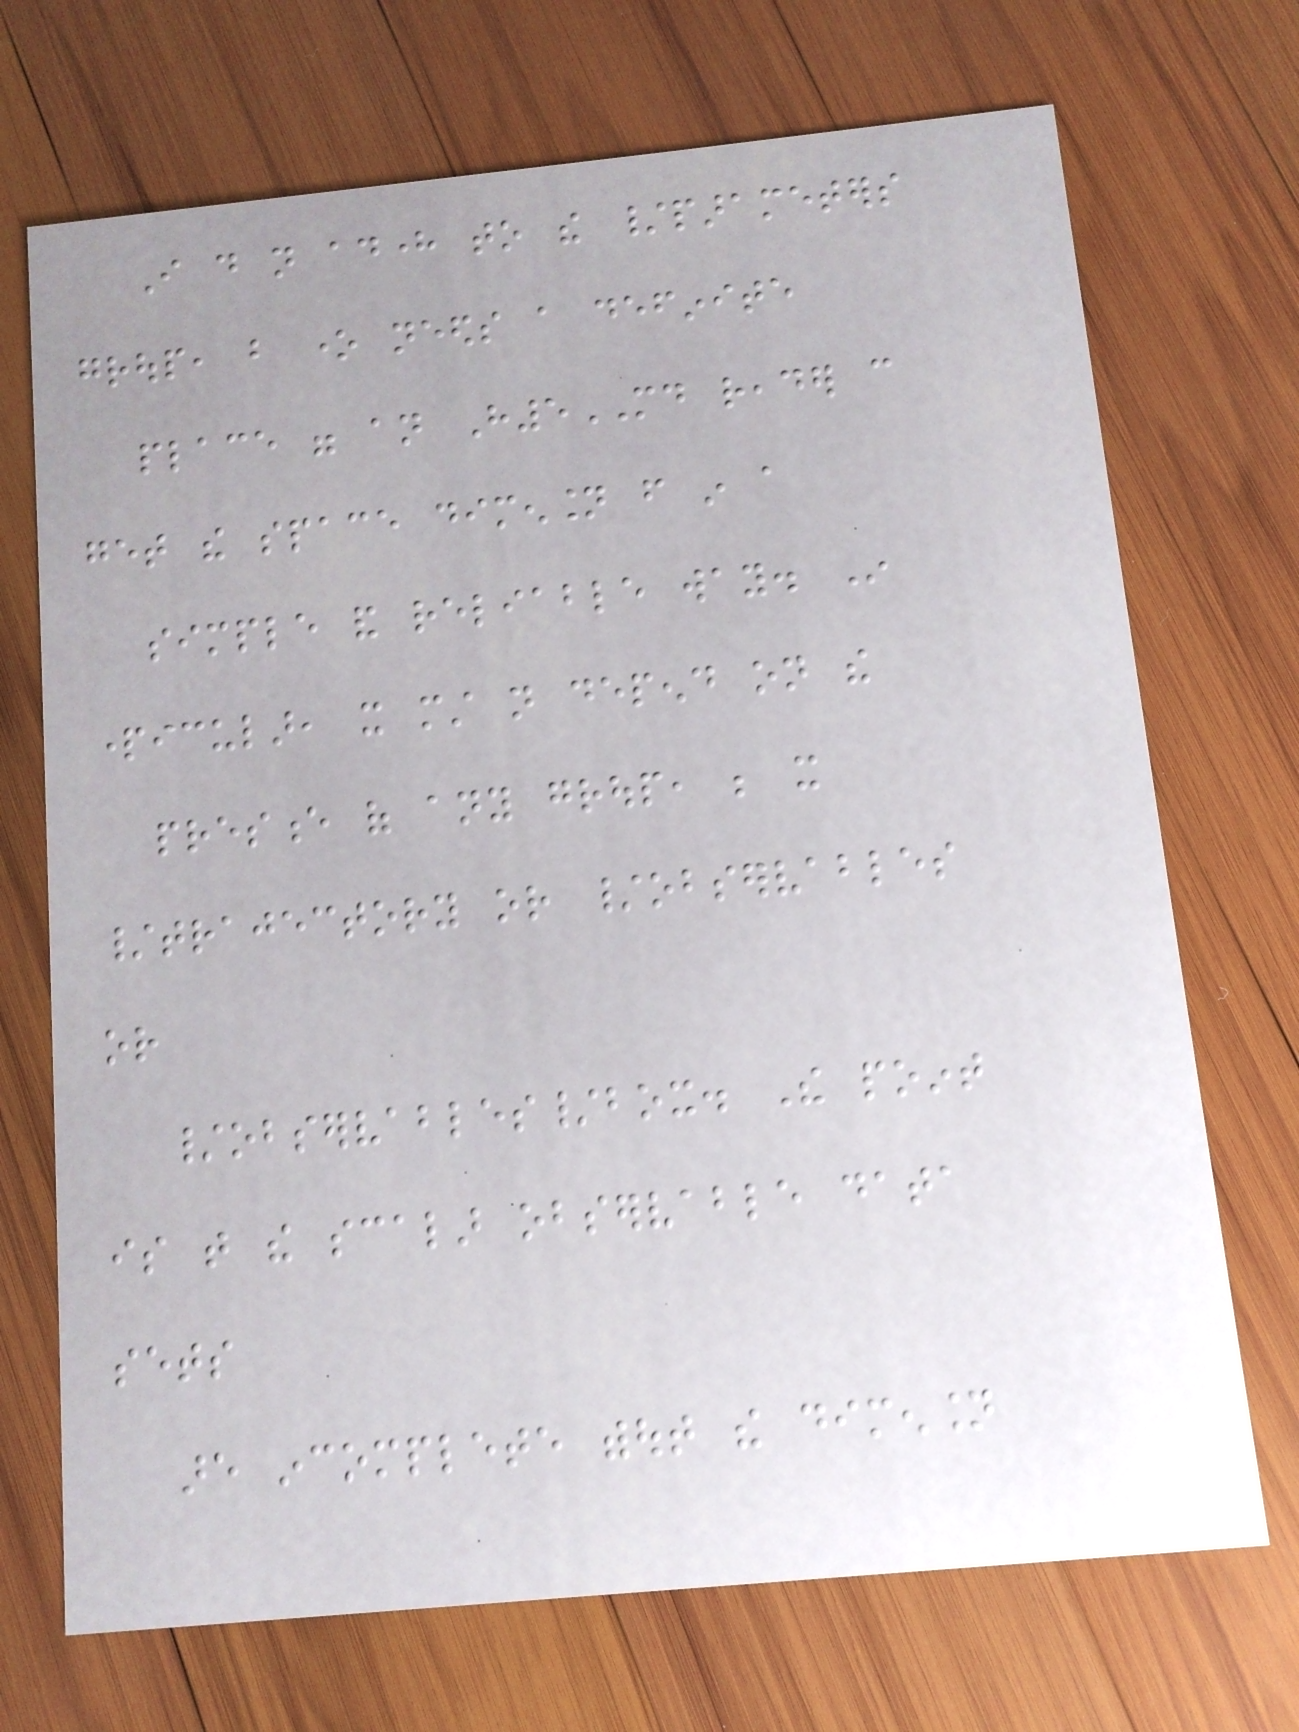I do not adhere to the /parameters
group, but one needs a definite
place were an H5MD reader can
get the space dimension from in a
simple and reliable way. In
particular, it must not depend on the
presence of any group, be it
/trajectory or /observables
or
/observables/box. The point
is that the scalar observable data
sets
are incomplete without the dimension
